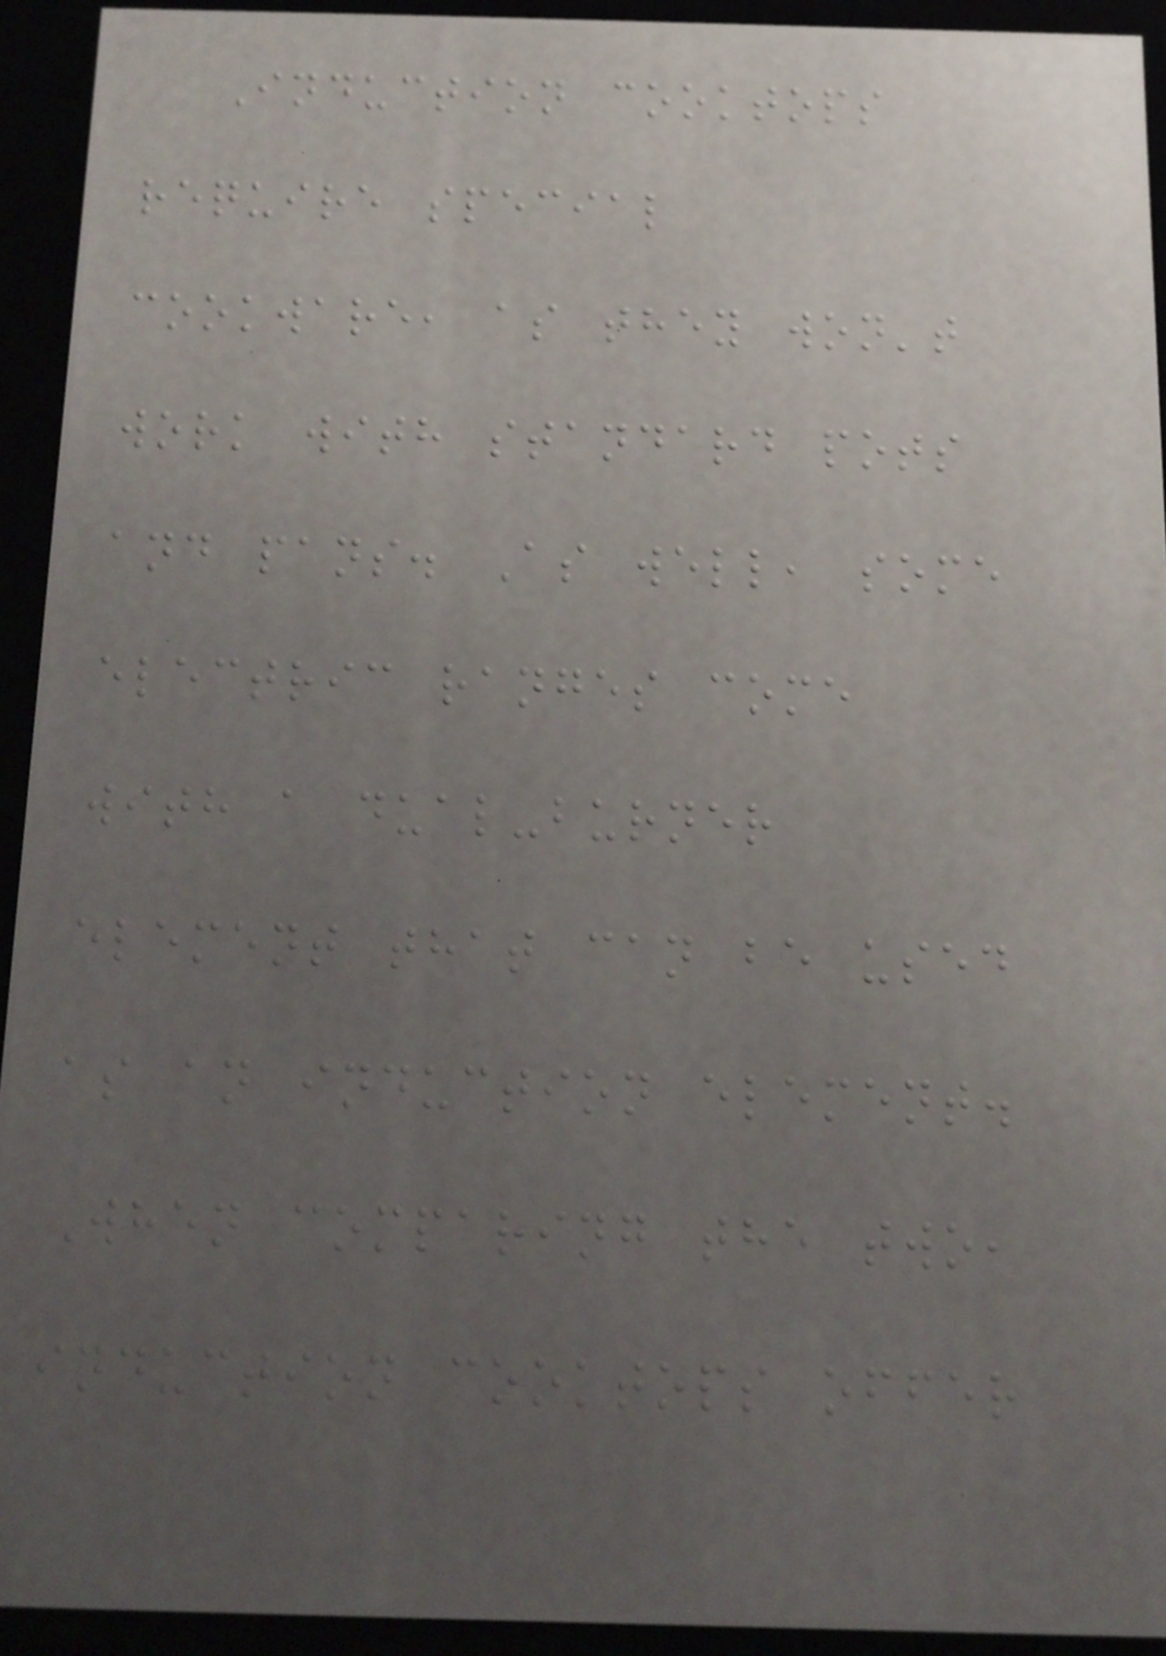Induction cooktops
require special
cookware, as they won't
work with standard pots
and pans. As well, some
electric ranges come
with a dual-burner
element that can be used
as an induction element.
When comparing the two,
induction cooktops offer
